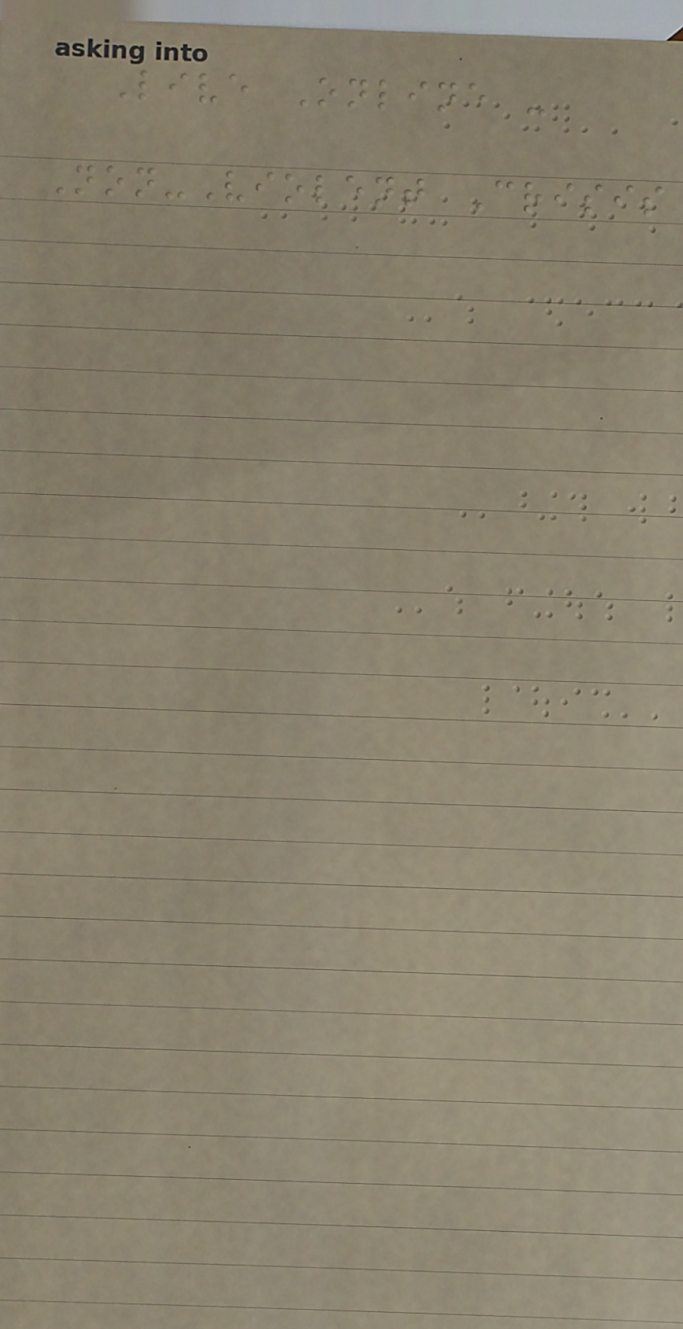Live Online -
Non-Violent Crisis
